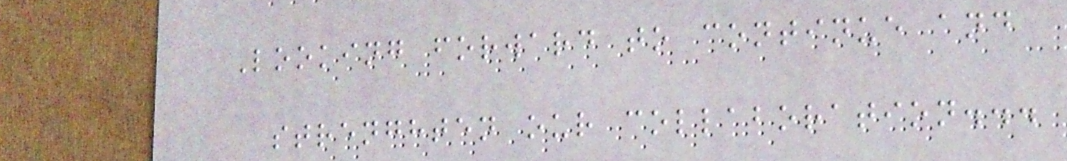Looking forward to continue and
strenghten our collaboration...
